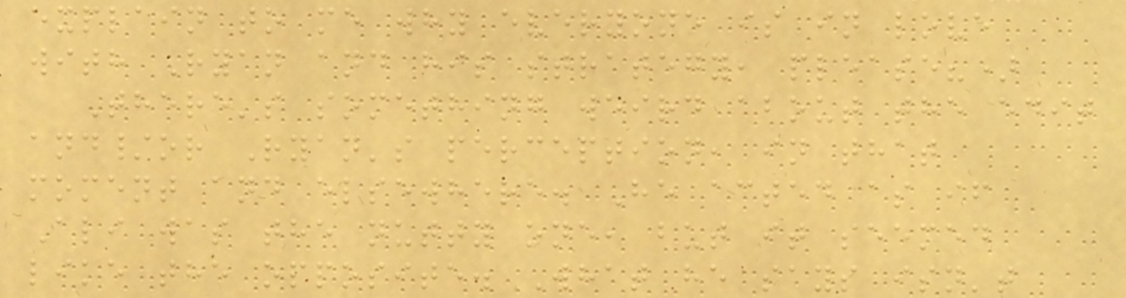explain to me why everyone is in love
with Ryan and his strategy, please?)
There's something weird about the edit
and/or Ryan's perception, in that
moment and elsewhere. He acted as if
Ali was the nutty one, but it seemed
like the opposite. What he says isn't
